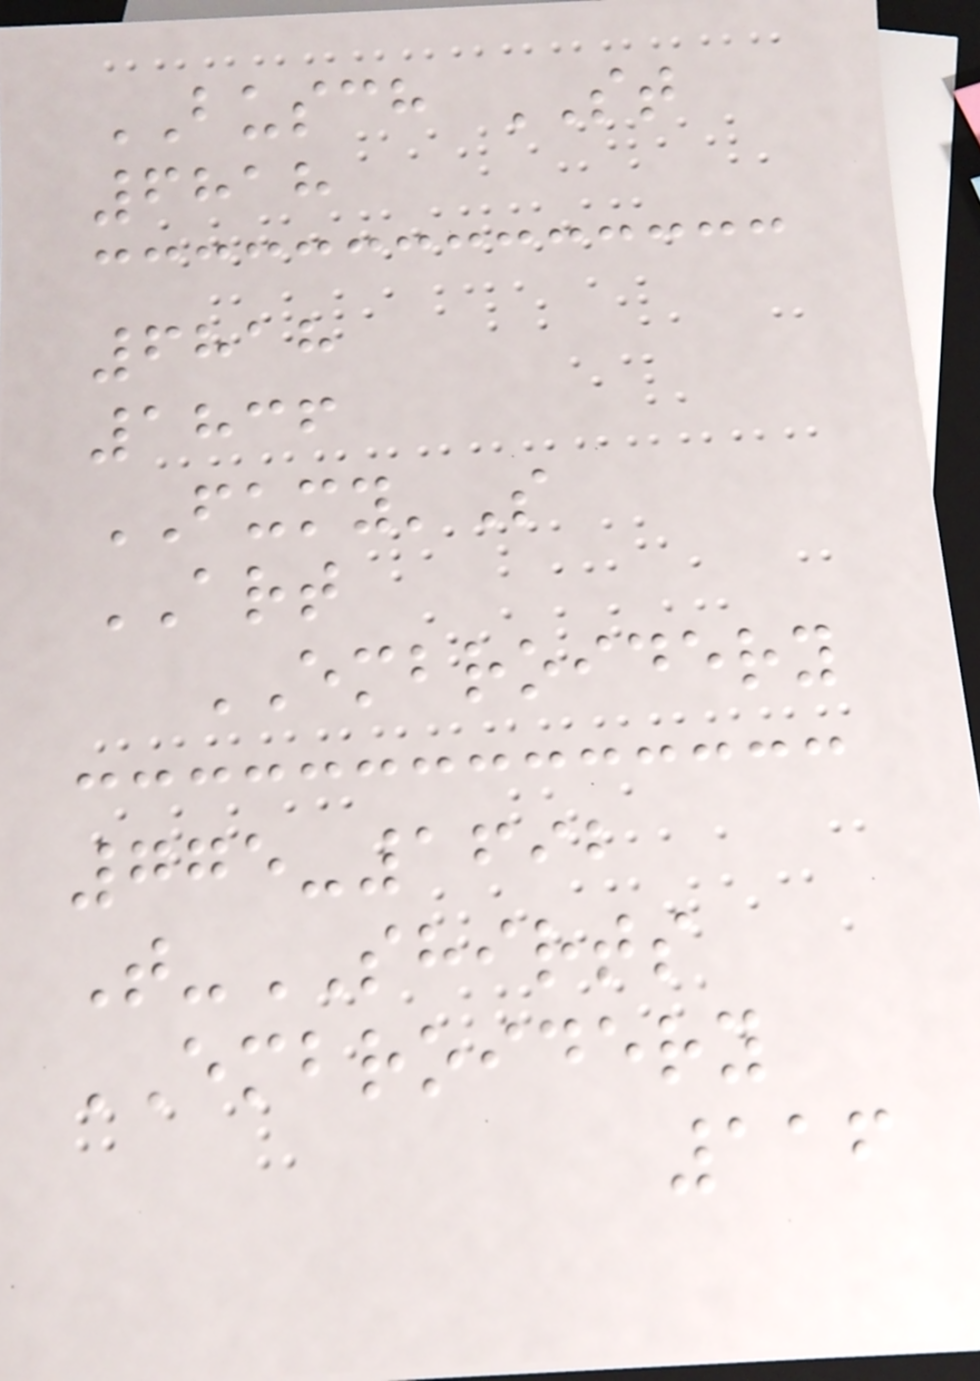BUSCH ST
6818
6818
1836
FUMY'S
ART
EMBROIDERY
775-1692
T-SHIRTS
EMBROIDERY
116
